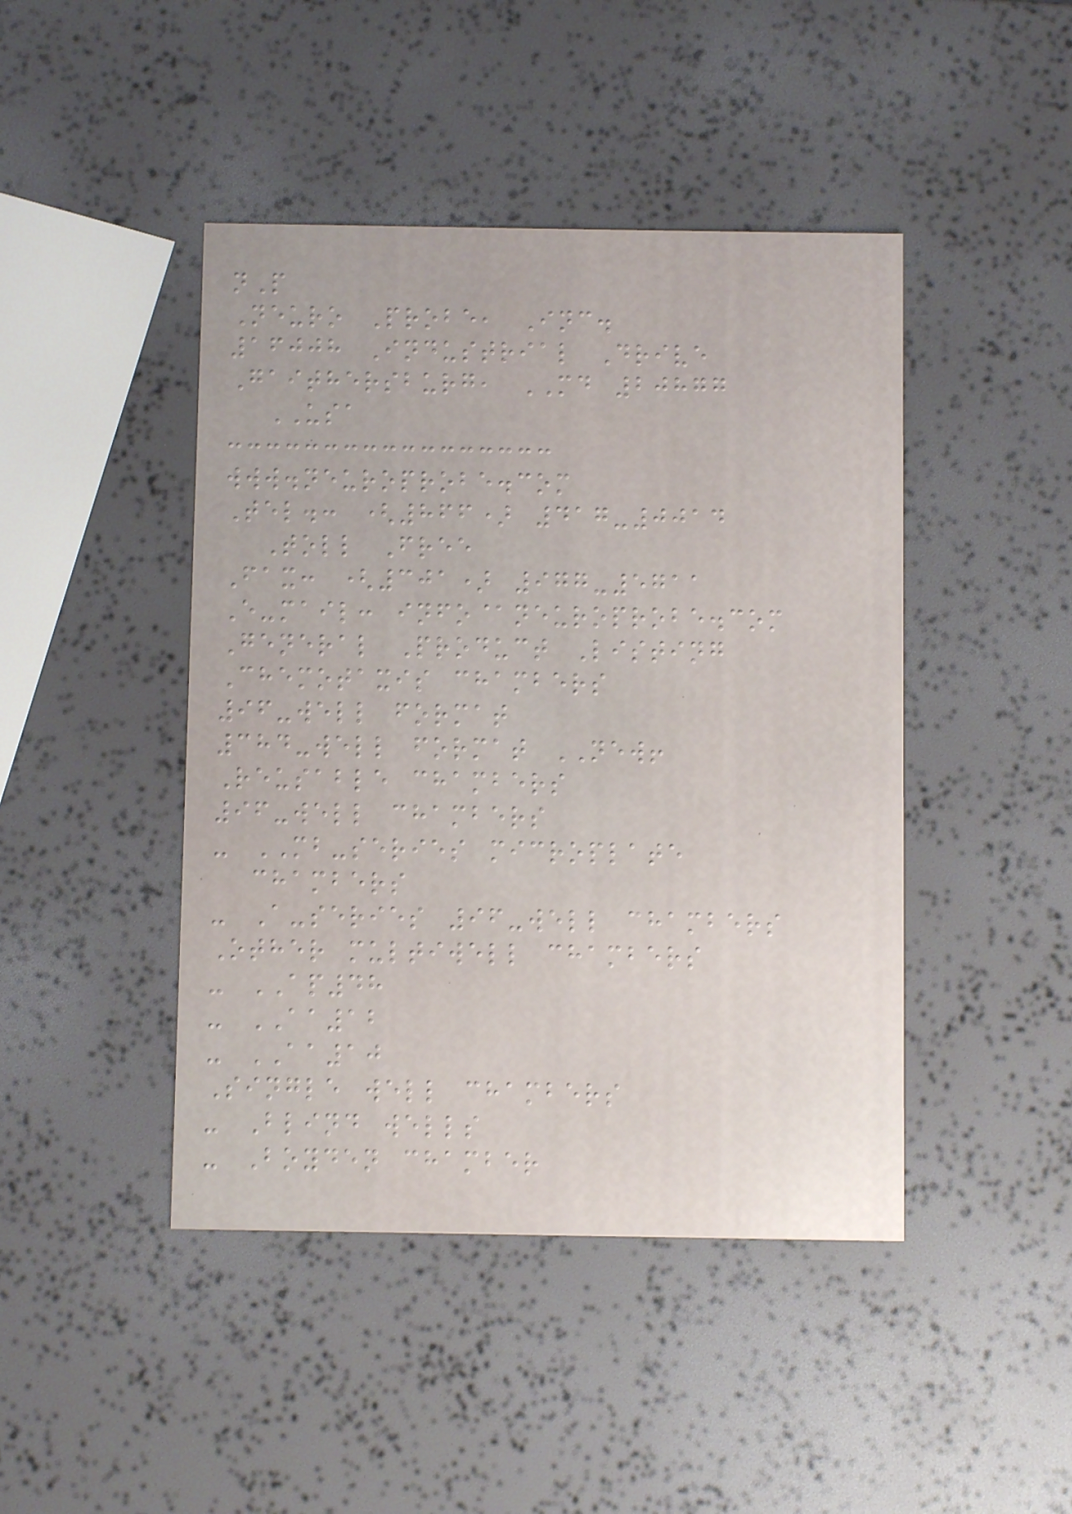nP
Neuro Probe, Inc.
16008 Industrial Drive
Gaithersburg, MD 20877
USA
www.neuroprobe.com
Tel.: (866) 417-0014
Toll Free
Fax: (301) 977-5711
E-mail: info@neuroprobe.com
General Product Listing
Chemotaxis chambers
96-well format
384-well format NEW!
Reusable chambers
96-well chambers
- MB-series microplate
chambers
- A-series 96-well chambers
Other multiwell chambers
- AP48
- AA12
- AA10
Single well chambers
- Blind wells
- Boyden chamber
